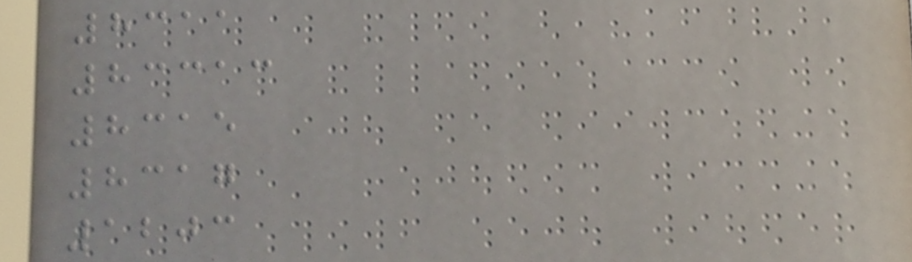8311
83313
8315
8317
1203
